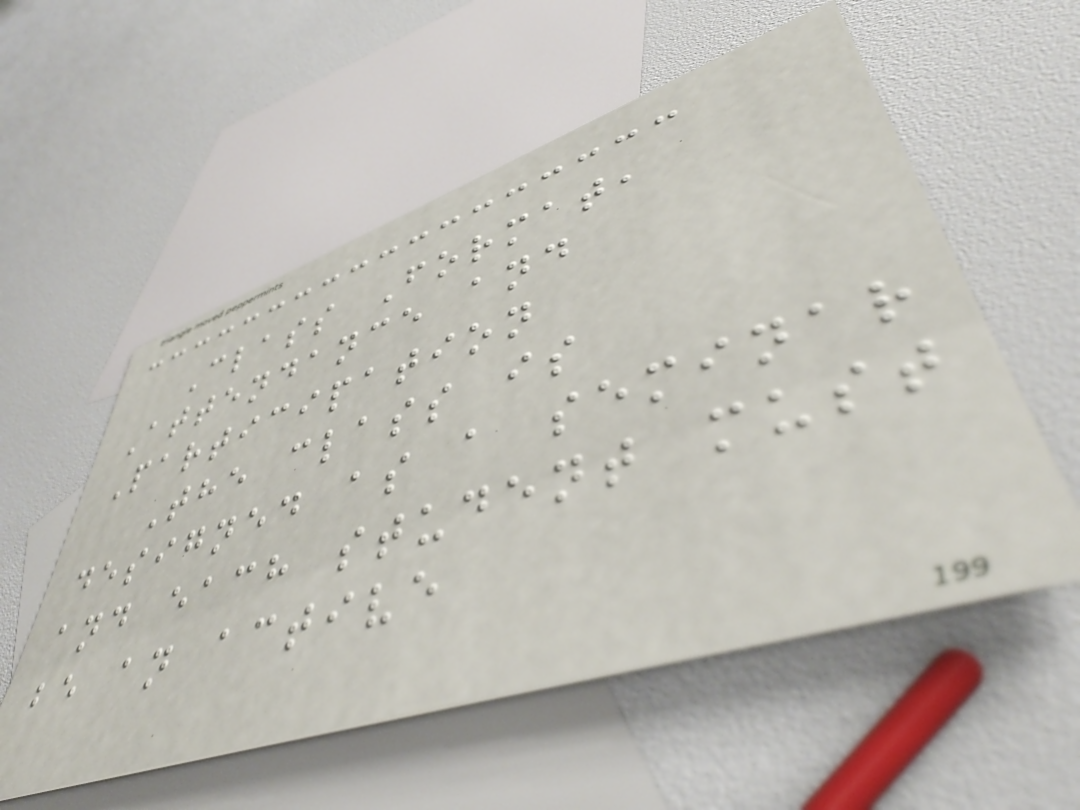Class Format,
Attendance and
Participation
The class is
designed as a seminar
and each student must
be an active
